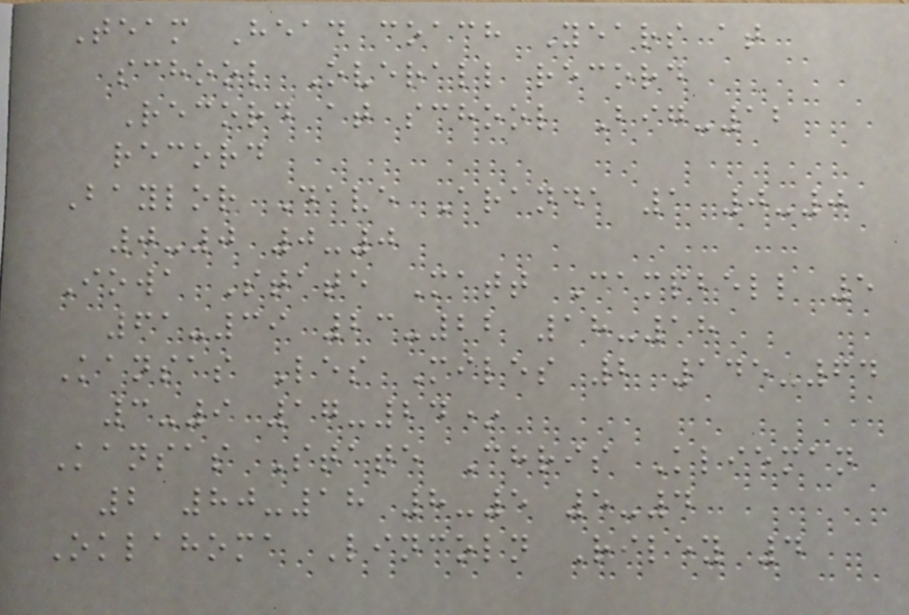Team Head coach Years at
school Overall record
Record at school Big-12
record
Baylor Dave Aranda 1 0-0
0-0 0-0
Iowa State Matt Campbell 5
61-39 23-22 18-18
Kansas Les Miles 2 145-64
3-9 17-24*
Kansas State Chris Klieman
2 80-18 8-5 5-4
Oklahoma Lincoln Riley 4
